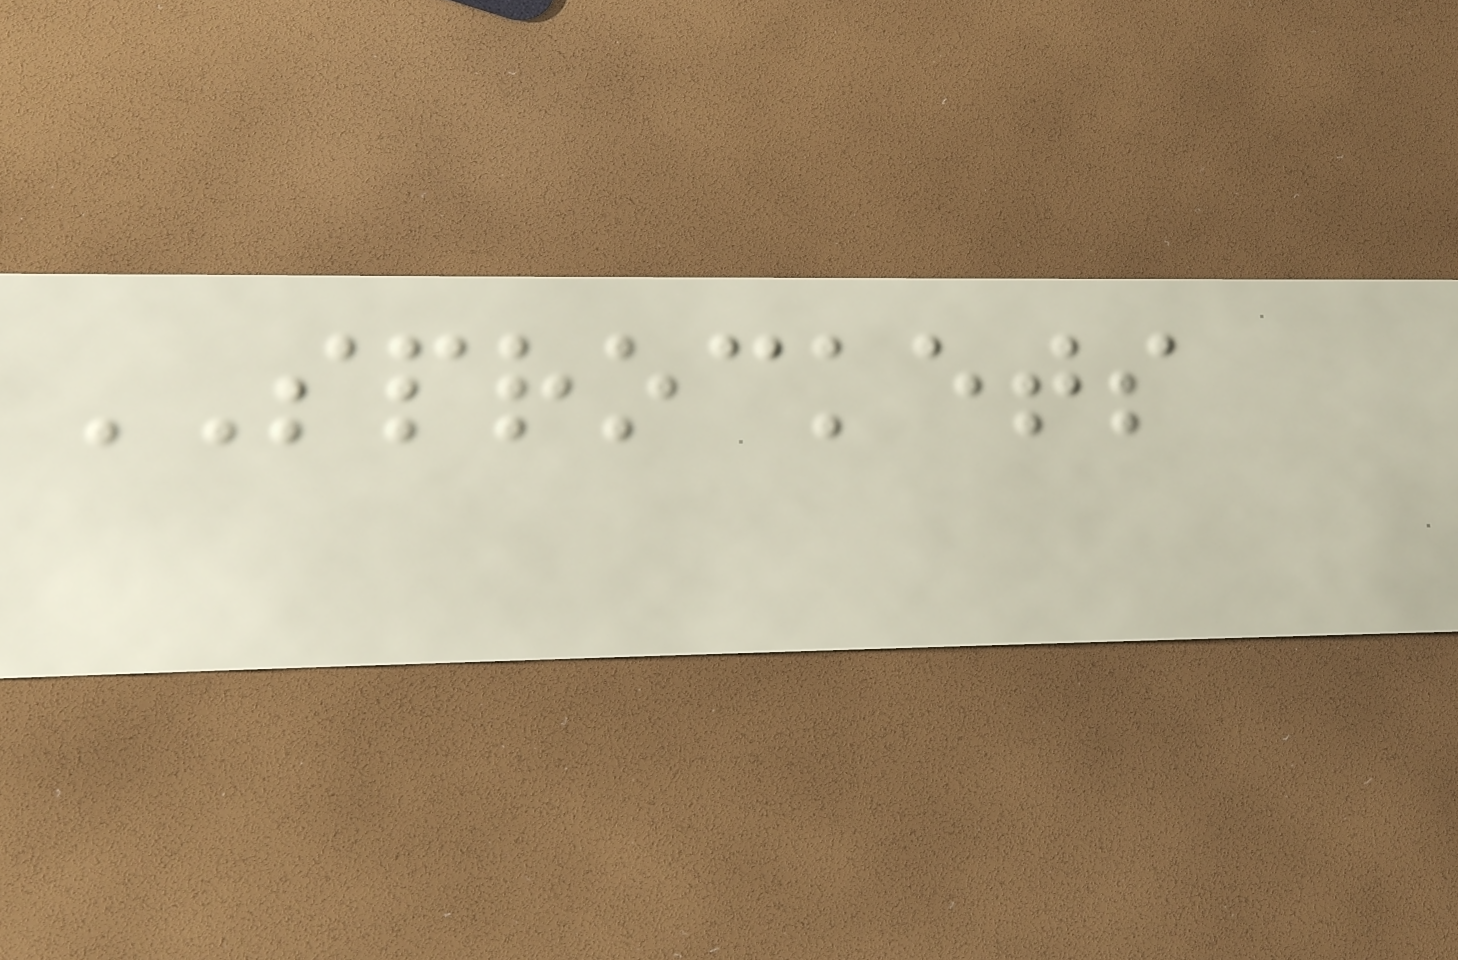SPROCKETS
